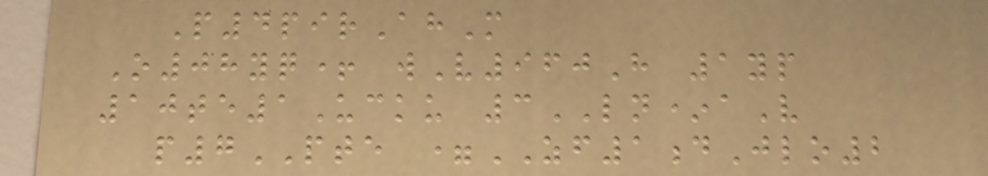P4pirAhM
O08yq+ wV960H 1yp
10te1Ucku 3LN*aV
p7PTE =ZF1dJlo2
